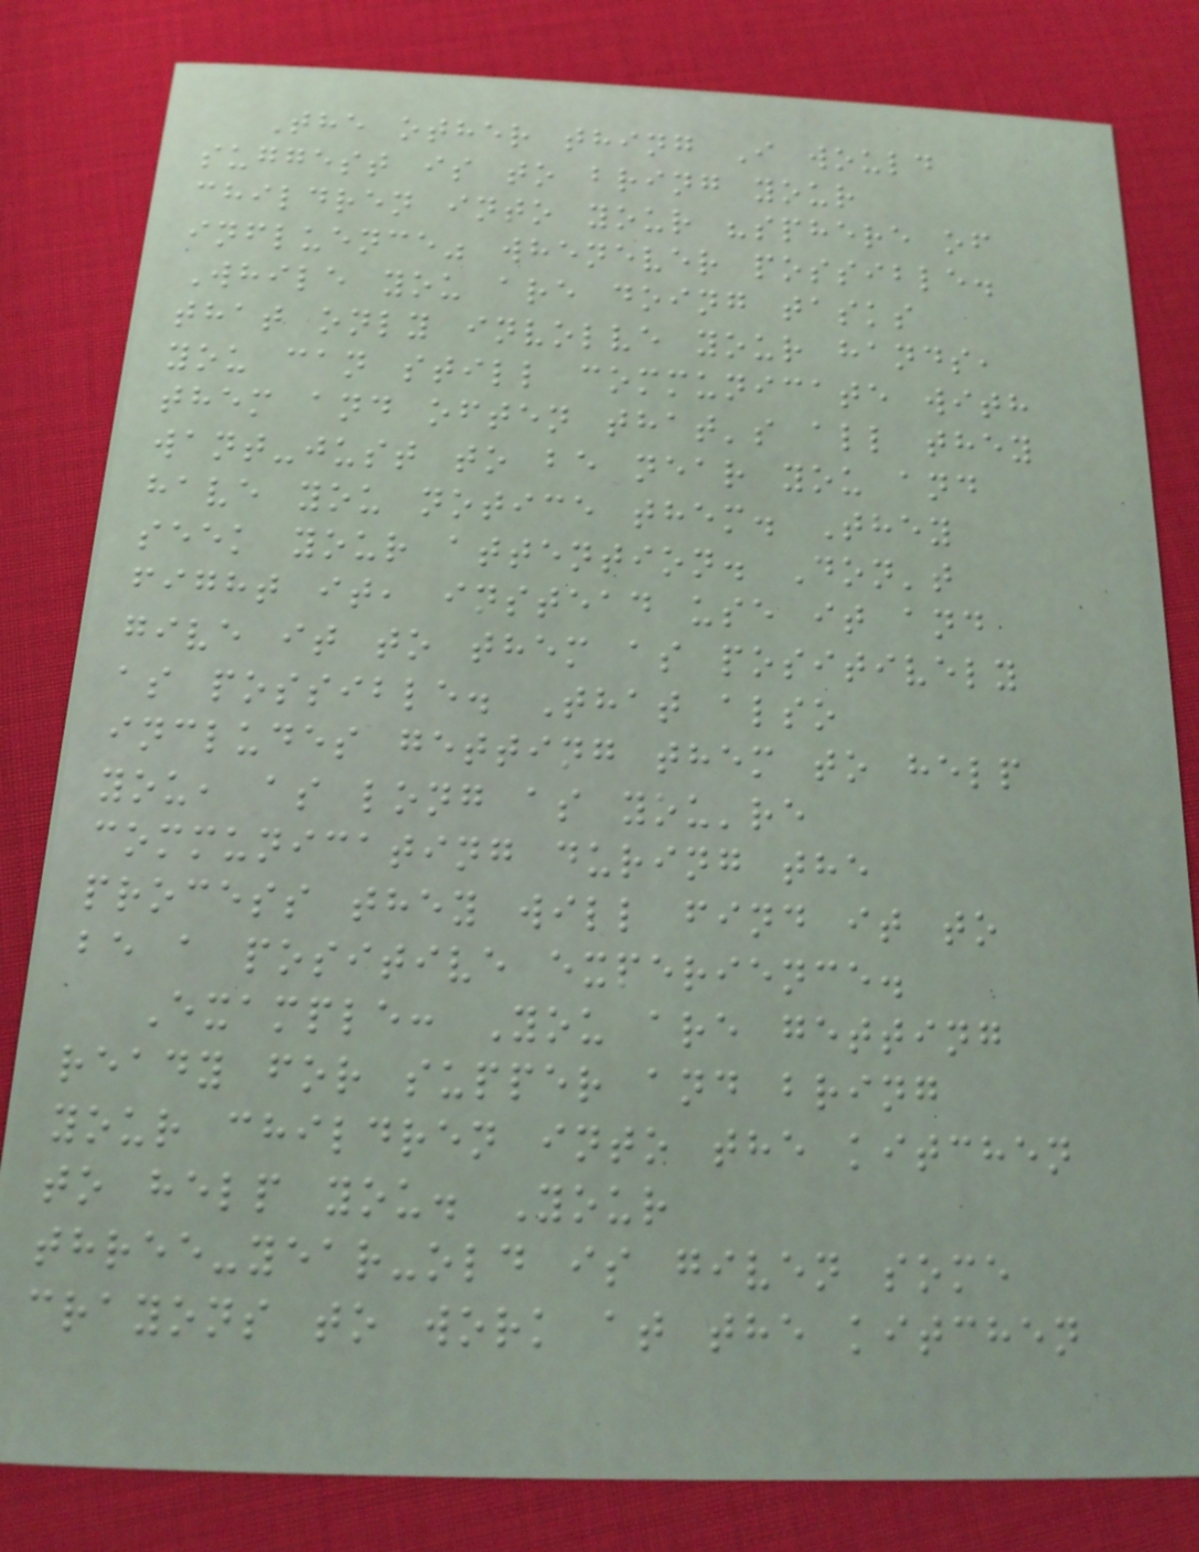The other thing I would
suggest is to bring your
children into your "sphere of
influence" whenever possible.
While you are doing tasks
that only involve your hands,
you can still communicate with
them and often that's all they
want-just to be near you and
have you notice them. They
seek your attention. Don't
fight it, instead use it and
give it to them as positively
as possible. That also
includes getting them to help
you, as long as you're
communicating during the
process they will find it to
be a positive experience.
Example: You are getting
ready for supper and bring
your children into the kitchen
to help you. Your
three-year-old is given some
crayons to work at the kitchen
